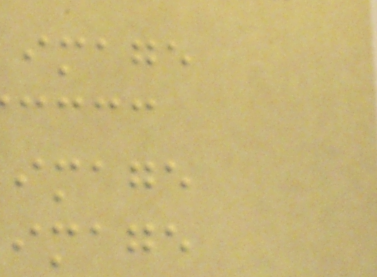image
image
image
